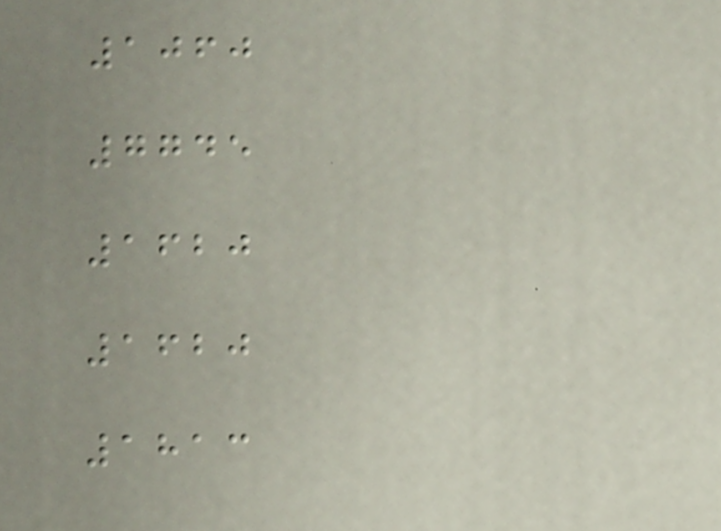1060
7745
1620
1620
1813
